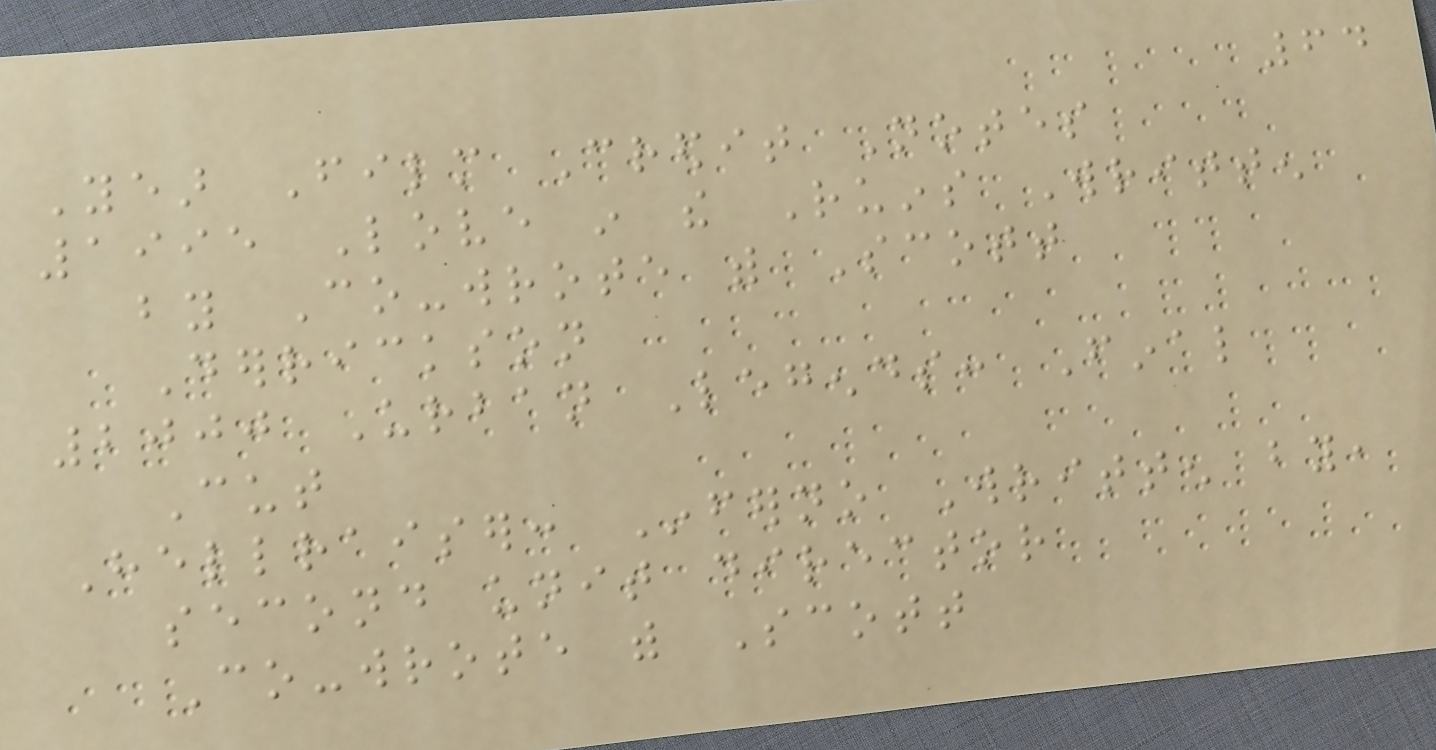64
Year Film Credit Notes
1995 Love in the Ruins Written
by Co-wrote with Scott
Derrickson
2000 Urban Legends: Final
Cut
Hellraiser: Inferno Written by,
second unit director
Co-wrote with Scott
